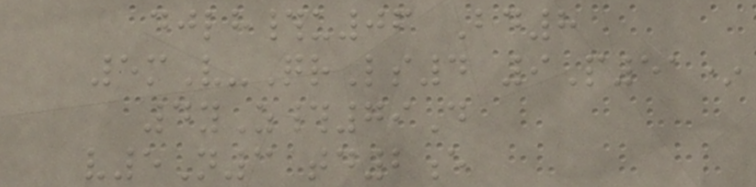djlh#u06 Bd8
5mV-QrLs4 9P51*
4yZ#79D
v5N3 td2e
